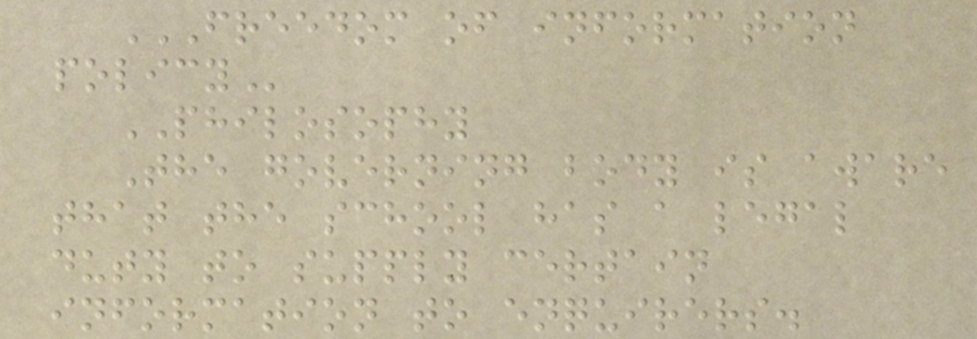FREEDOM OF INFORMATION
POLICY
PHILOSOPHY
The governing body is aware
that the school has a legal
duty to supply certain
information to enquirers.
